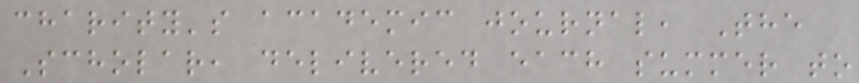charity's academic journal, The
Scholar, delivered each summer to
